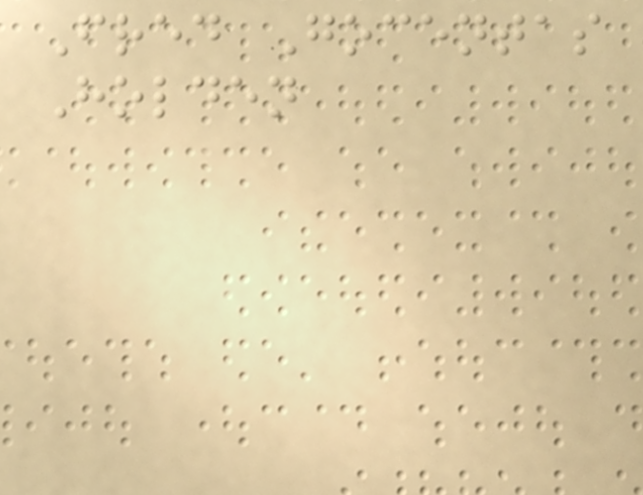Fred Gocentas
Holden
